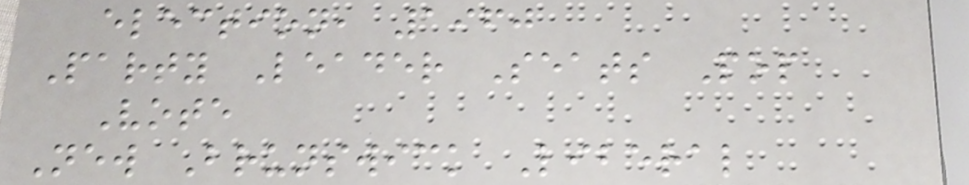election, 1960
Party Leader Seats Pop
Vote
New Brunswick Liberal
